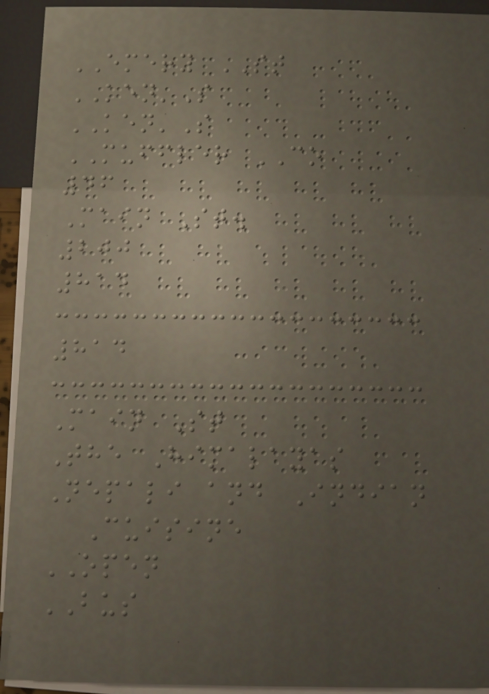EMERY ST
KEN'S
KEN'S
MUFFLER CO
46
Main St.
200
814
814
Main St
The Himalayas
Nepali and Indian
Cuisine
OPEN
BUS
